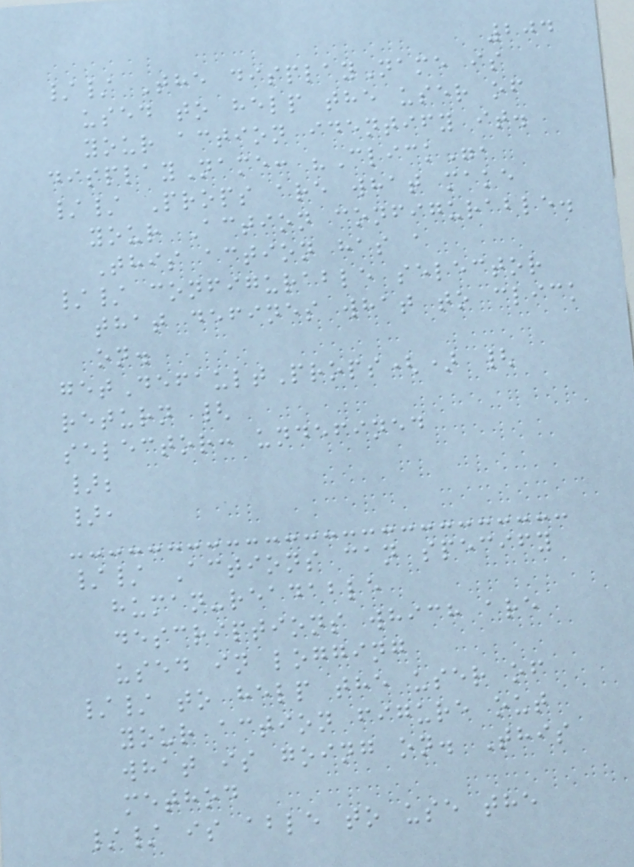204
// The displayName is
used to help the user of
your action identify it.
displayName: "Click",
// Props are what make
your Action configurable.
This action has a
// configurable selector
that defines what to click
on.
getDefaultProps() {
return {
selector: undefined
};
},
// Actions can specify
human-readable
descriptions which are
used in logging
// to help the user of
your action figure out
what is going on. This
method
// is able to use the
